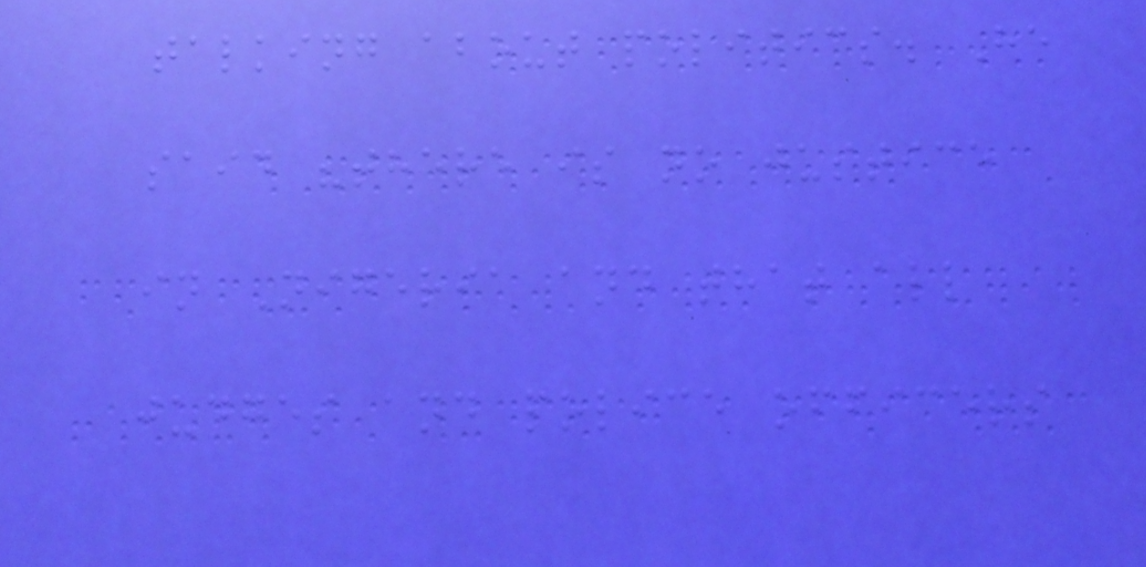talking about politics. He
said "there is no justice
in Nigeria and that all
judges and police officers
